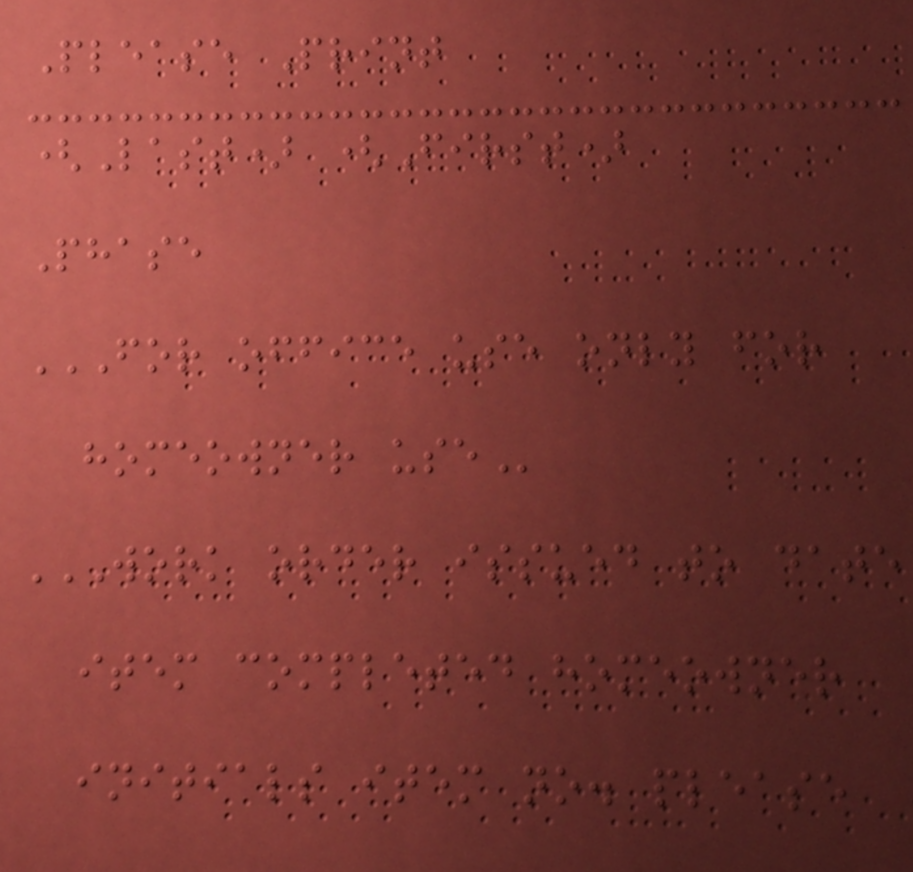Please Print
(Last) (First)
Phase
FOR OFFICE USE ONLY FOR
HOMEOWNER USE
WORK ORDER ISSUED TO DATE
ITEM COMPLETED HOMEOWNER
INITIALS ITEM NO. PLEASE
